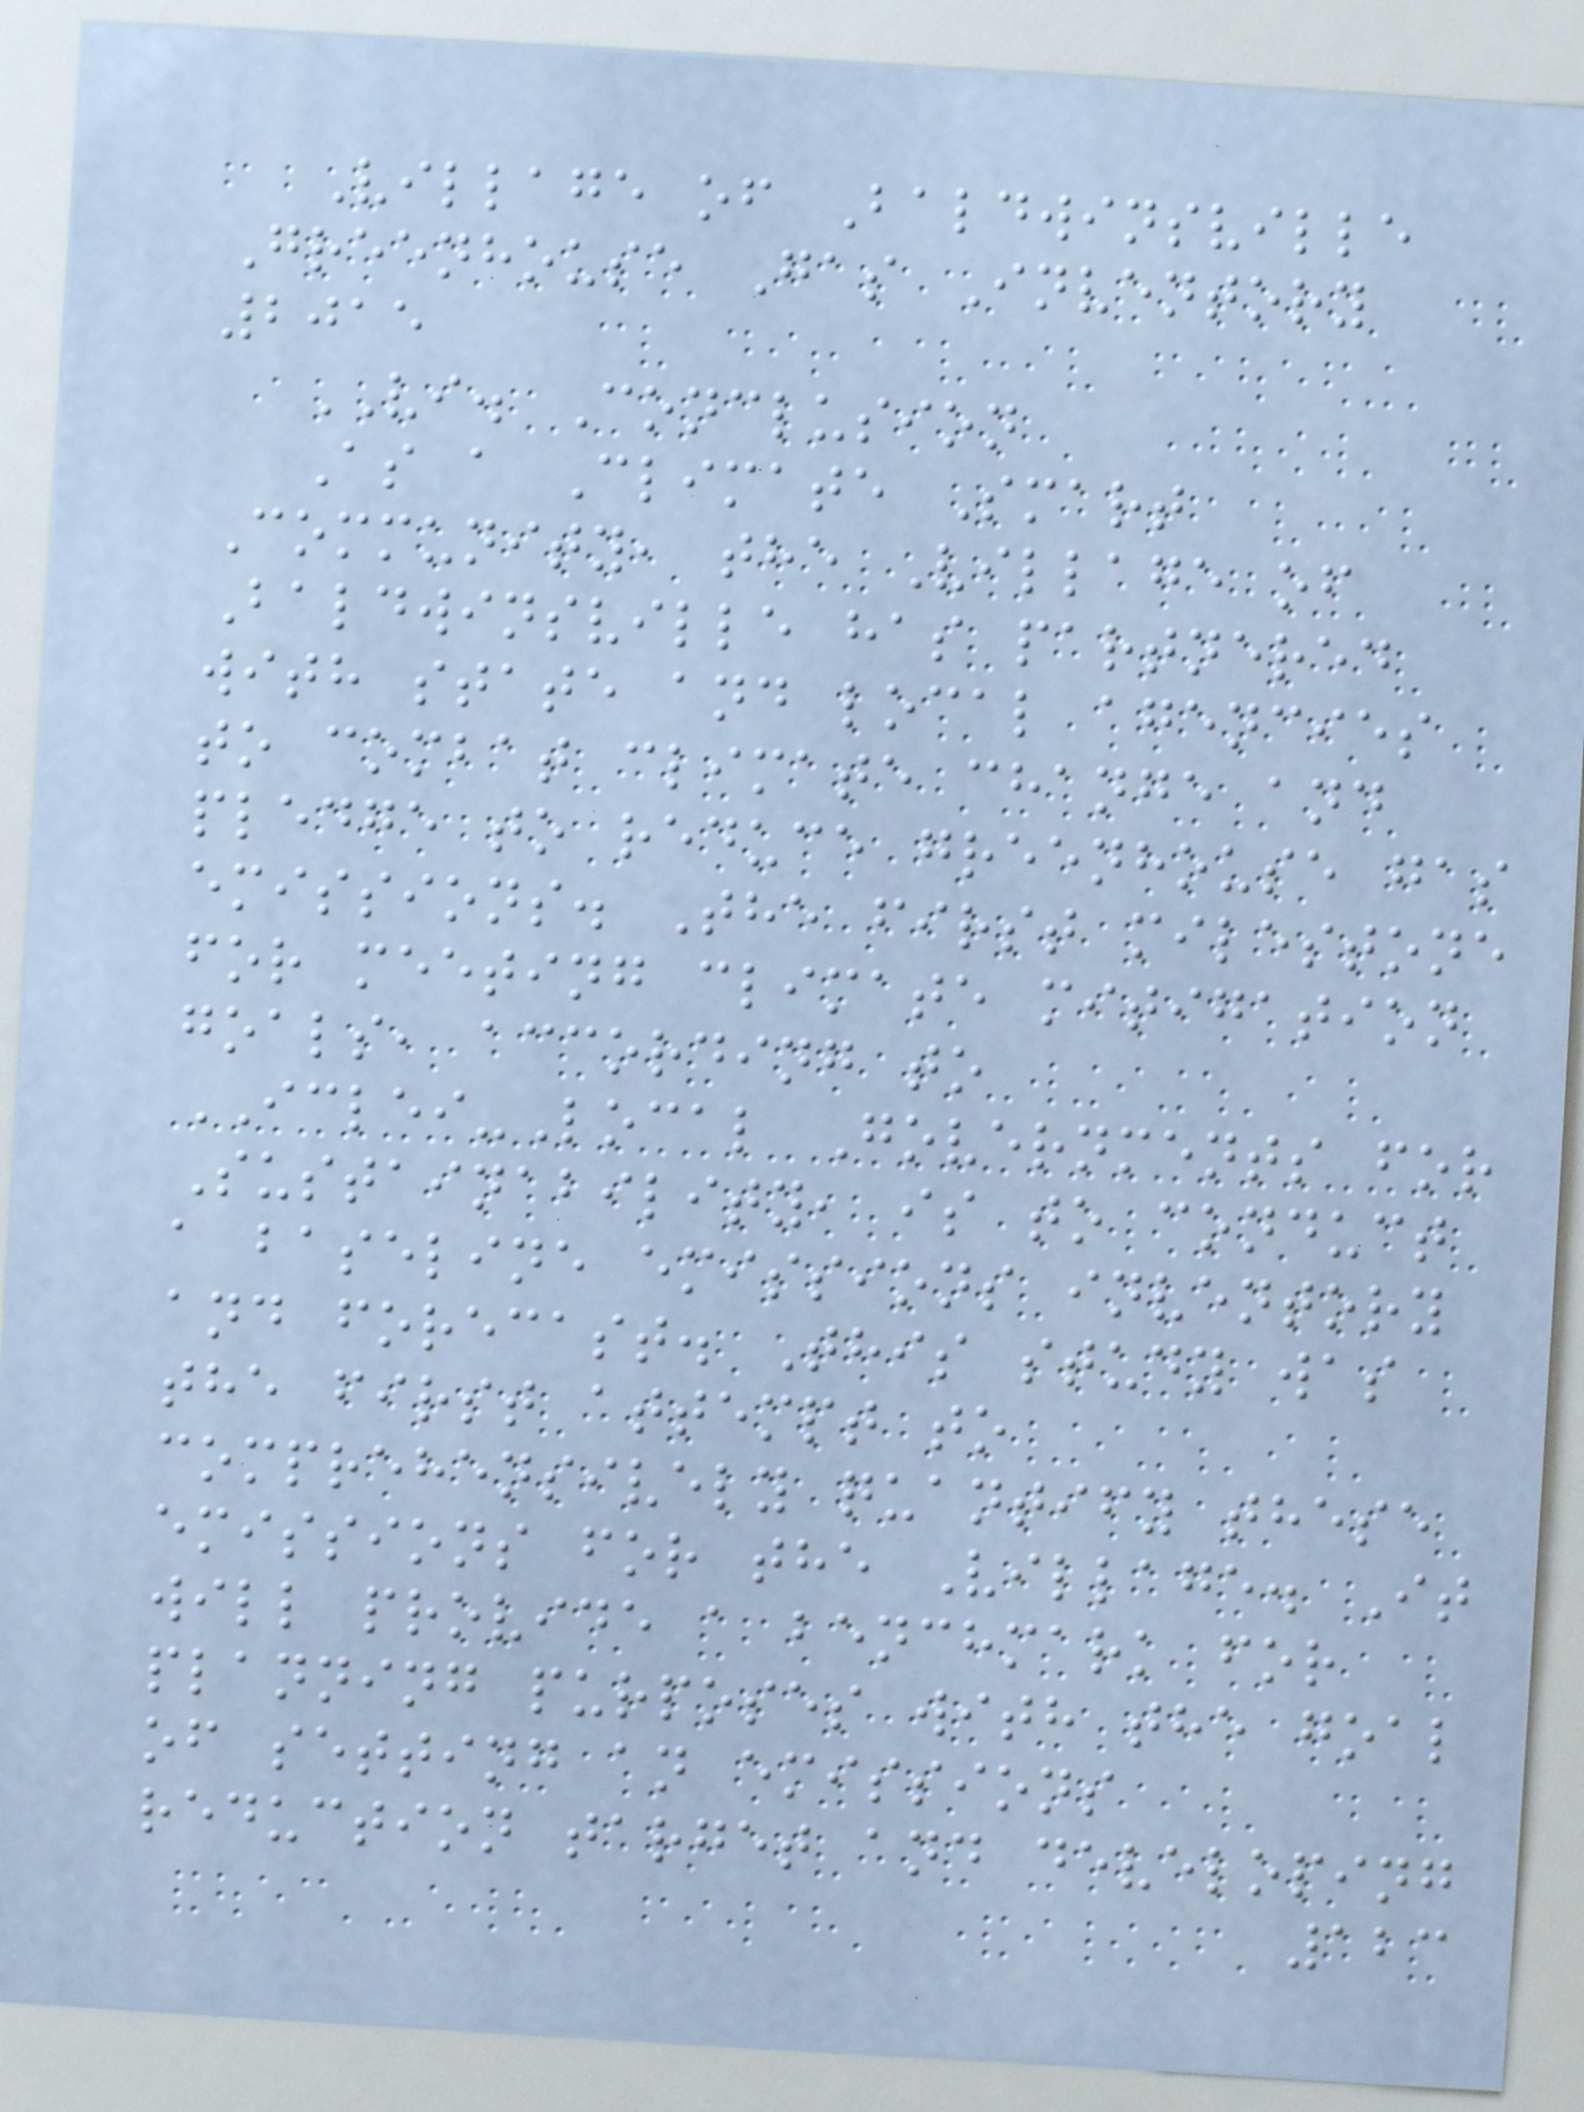Village of Baldwinsville
Greenhouse Gas Inventory
2015
VI. Conclusion
As a Climate Smart
Community, the Village of
Baldwinsville has partnered
with state and local agencies
to combat climate change and
pledge to reduce greenhouse gas
emissions. The first milestone
for meeting climate mitigation
goals, according to
ICLEI-Local Governments for
Sustainability, is to conduct
a baseline emissions inventory
and forecast. This study was
the first attempt to
comprehensively quantify these
emissions for the Village. It
will provide a benchmark for
planning purposes with the goal
of setting an emissions
reduction target and developing
123
